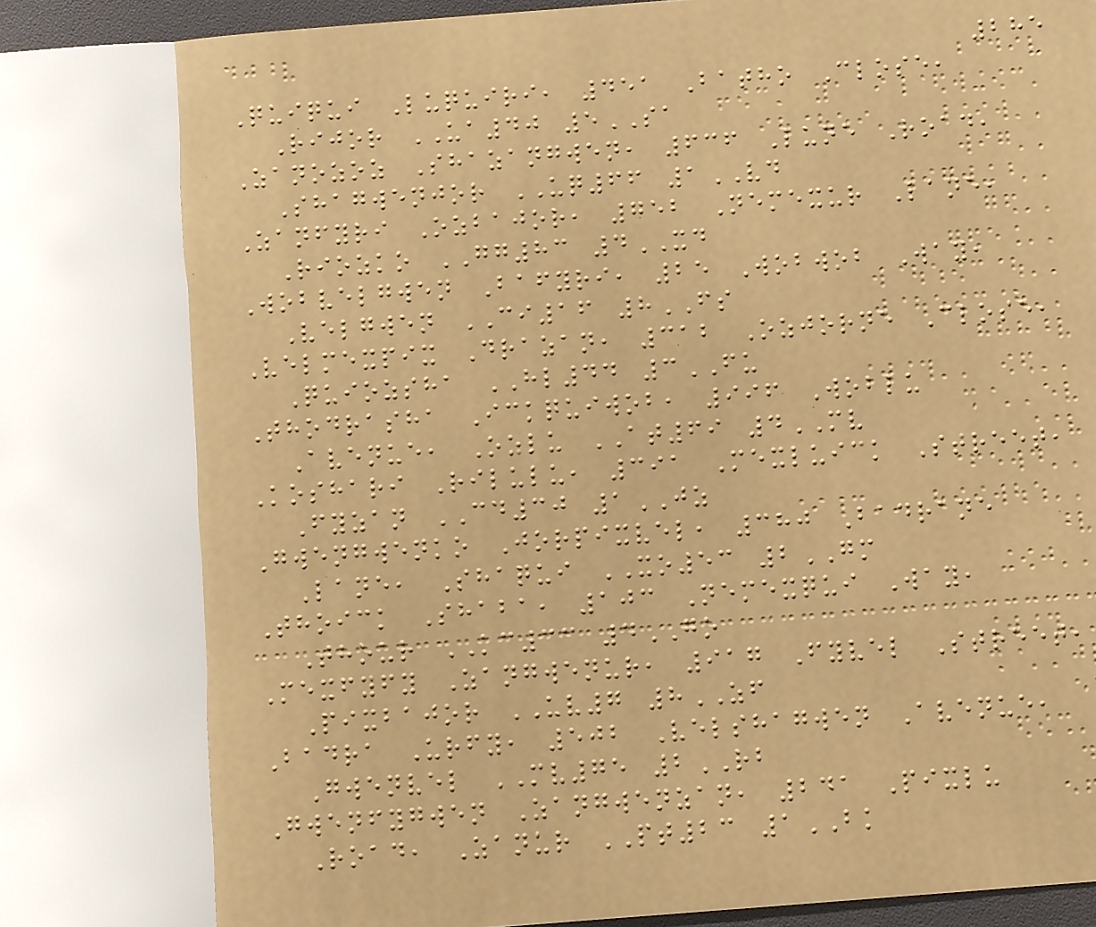285
Quiqui Luquiri, 451 Batho Close,
Rijor UA40 5SA
Zanozoz Shazangwen, 636 Lune Road,
Shagwenjor UQ66 1VD
Zanfyri Ozbajor, 752 Nemexur Lane,
Riozko GG83 4XD
Wobvelgwen Bafyri, 25 Wobwob Way,
Velgwen CI16 8FS
Velmexpix Drazan, 312 Ozjorne Close,
Quiozsha HL44 3FU
Thodrasha Ickquiwob, 996 Woblu
Avenue, Ozlu AT69 4MV
Koshari Rilulu, 391 Mexluick Street,
Fyzan CD30 1JZ
Gwengwenko Jorpixvel, 380 Badrane
Lane, Shaqui XO53 2GM
Thoick Shaba, 103 Nemexqui Way,
Thour KC33 4GO
Mexfyfy Zangwenur, 917 Fyvel Street,
Pixbajor UV7 8ZF
Badra Urfy, 502 Velshagwen Avenue,
Gwenvel MV75 2RB
Gwenfygwen Zangwenzan, 241 Pixlu
Road, Zanur PT23 1BK
